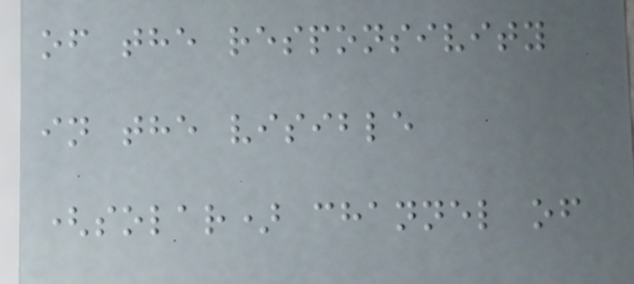of the responsivity
in the visible
(solar) channel of
